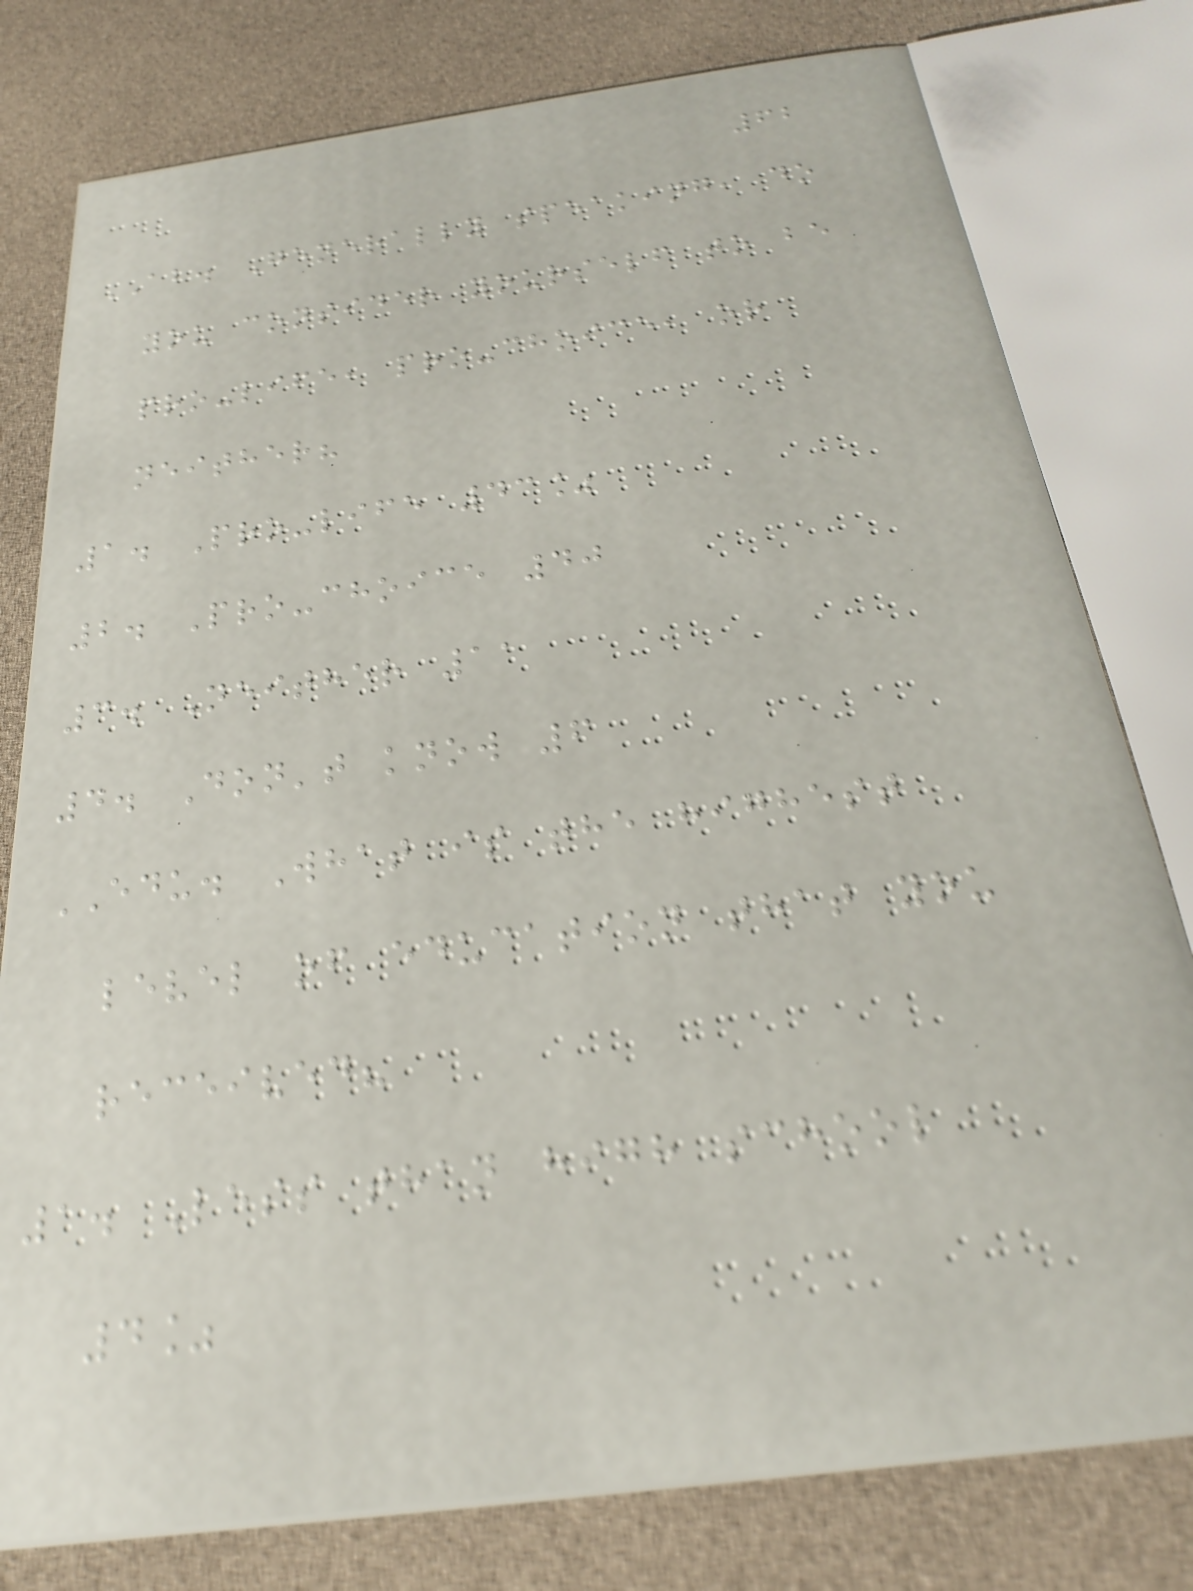62
AB. Generally speaking, do
you consider yourself to be
pro-life, pro-choice, or
neither?
1. Pro-life 43%
2. Pro-choice 40
3. Neither 11
4. Don't know 6
EDU. What is the highest
level of education that you
received?
1. Less than high school
4%
